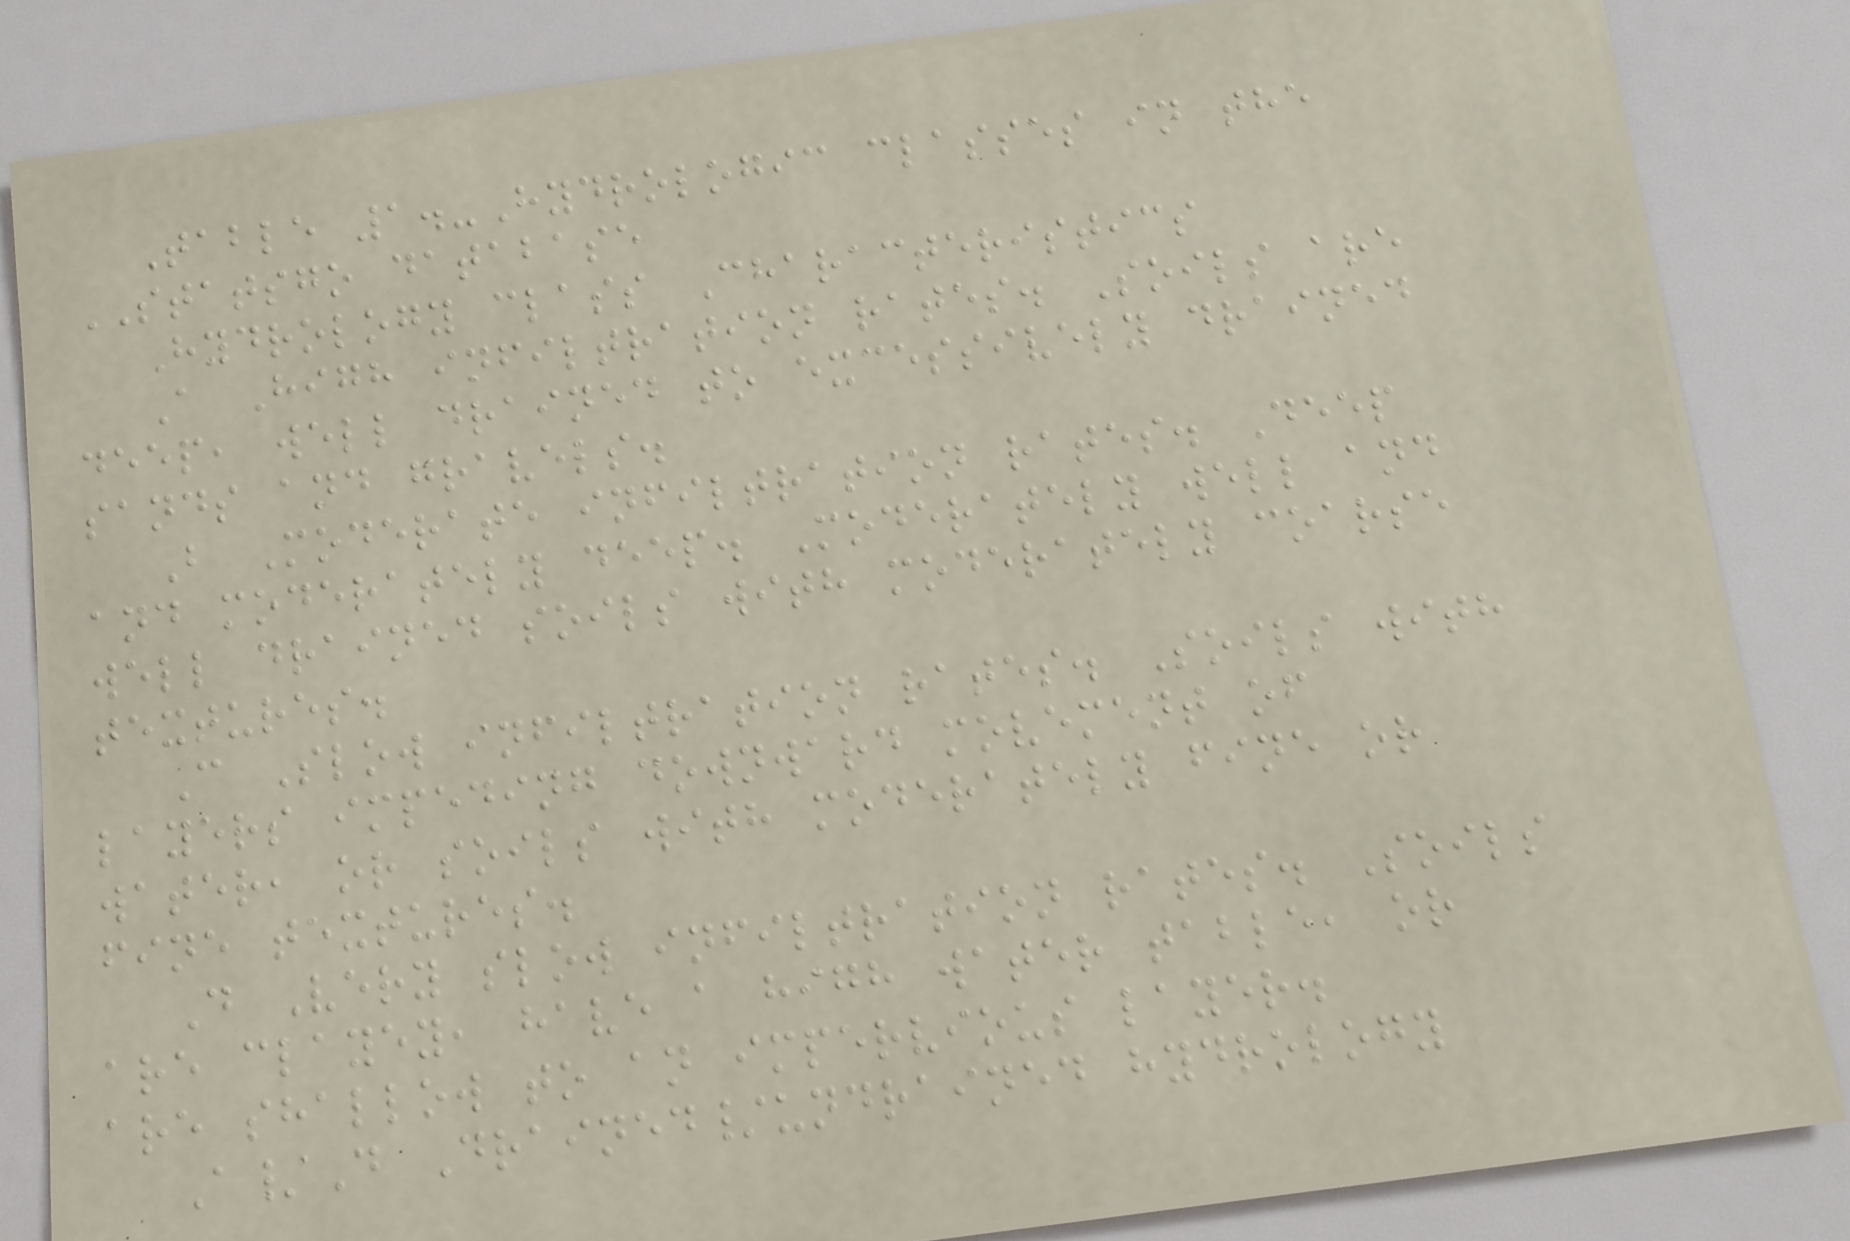Table 1.-Hydrologic classes in the
STATSGO database
Hydrology class Characteristics
A High infiltration rates. Soils are
deep, well drained to excessively drained
sands and gravels.
B Moderate infiltration rates. Deep
and moderately deep. Moderately well and
well drained soils with moderately coarse
textures.
C Slow infiltration rates. Soils with
layers impeding downward movement of
water, or soils with moderately fine or
fine textures.
D Very slow infiltration rates. Soils
are clayey, have a high water table, or
are shallow to an impervious layer.
A/D Drained/undrained hydrology
